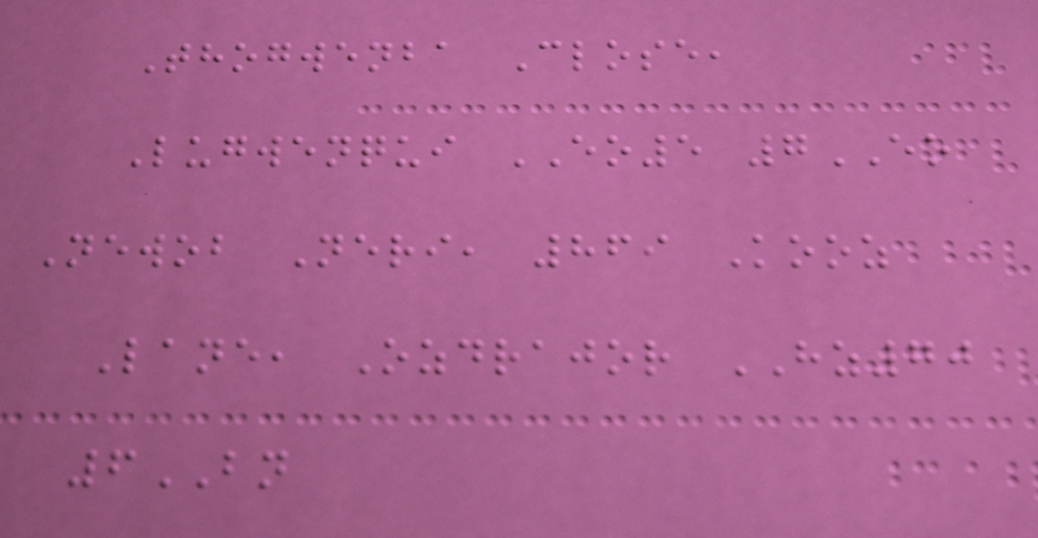Thogwenba Close,
Lugwenqui EO5 7EO
Newob Neri, 869 Kooz
Lane, Ozdrajor HZ70
6BN
